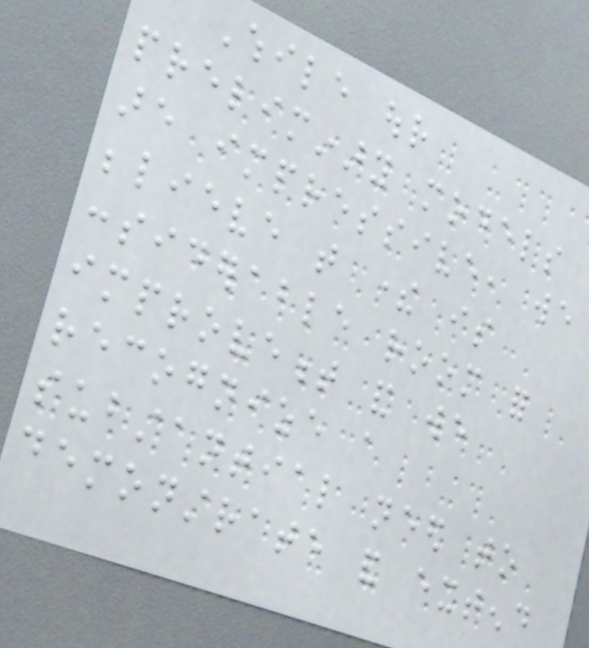While our
preliminary models
are impressive, we
believe that there is
considerable room for
improvement and we
recognize a
substantial need to
demonstrate and extend
